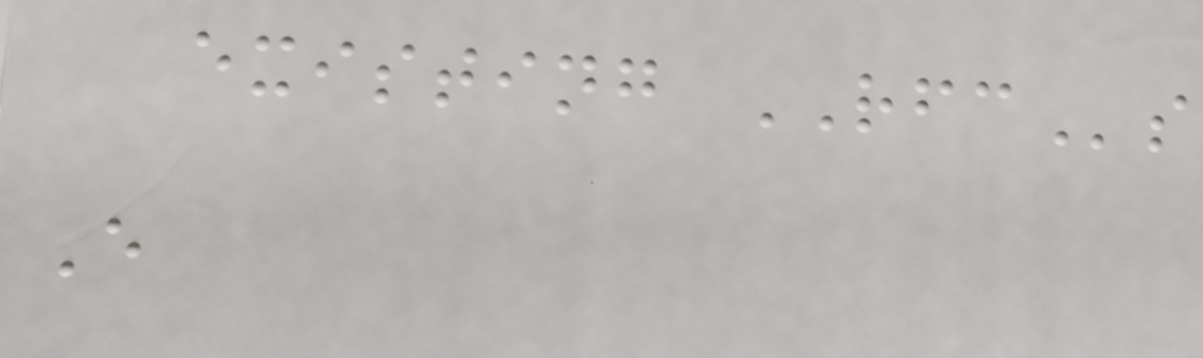existing RFCs
E
